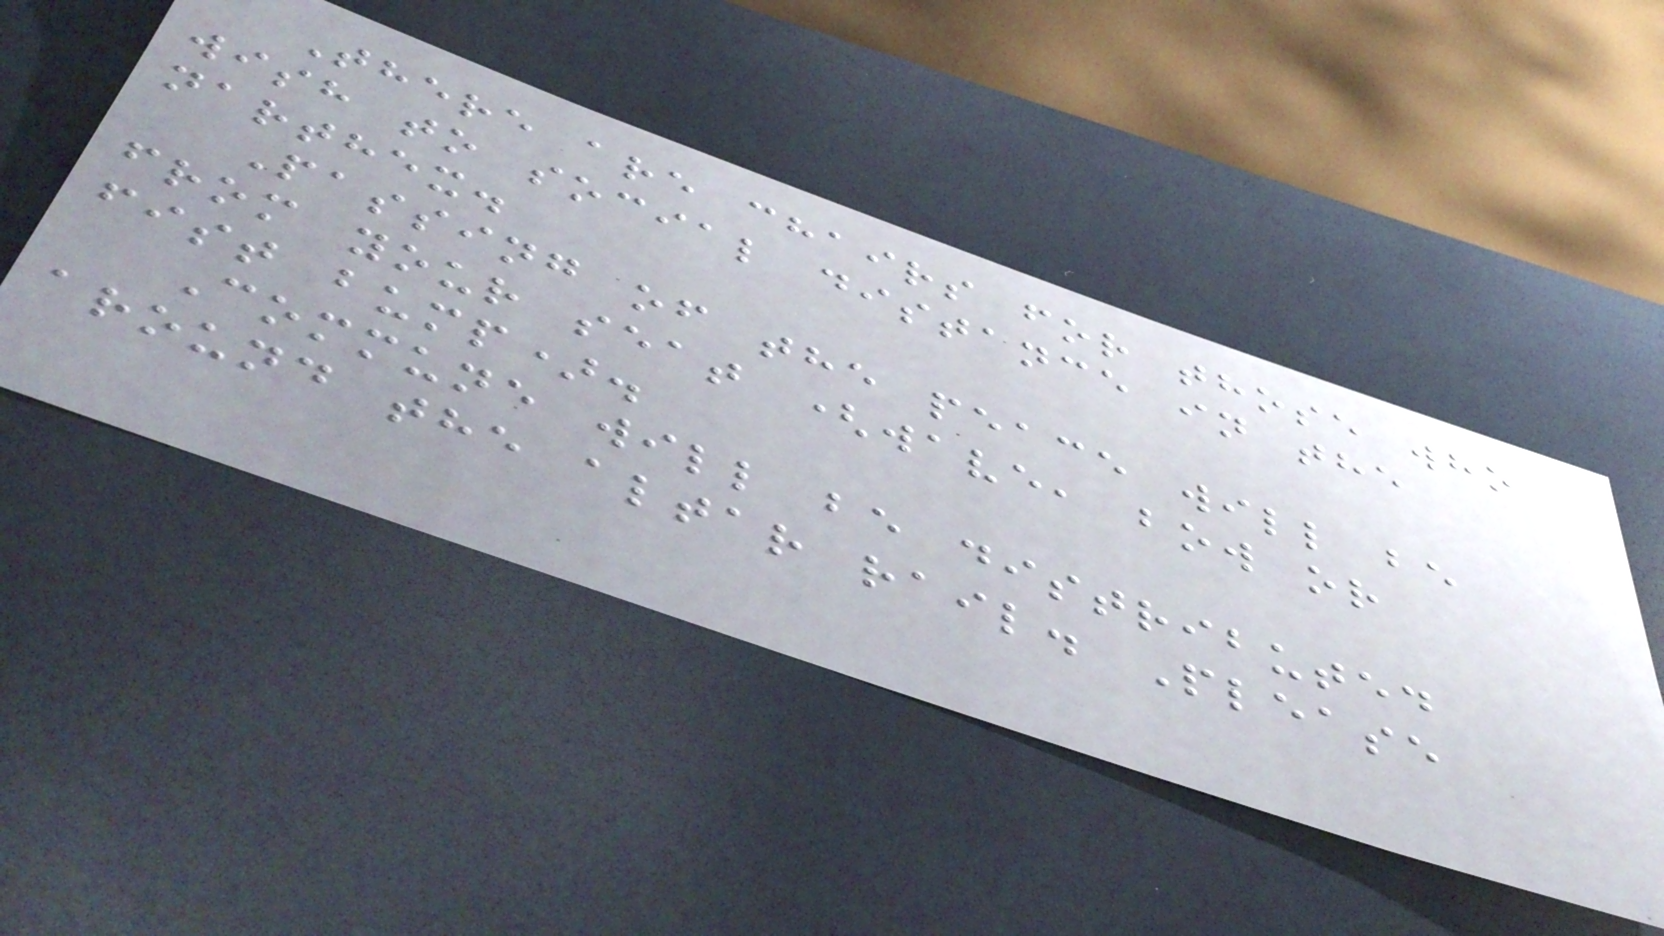There are chairs for those who
wish to social distance in the
narthex.
Passing of the peace will be
from your seat (wave, bow or
fist bump).
Commune will be distributed
around the altar rail. Please
